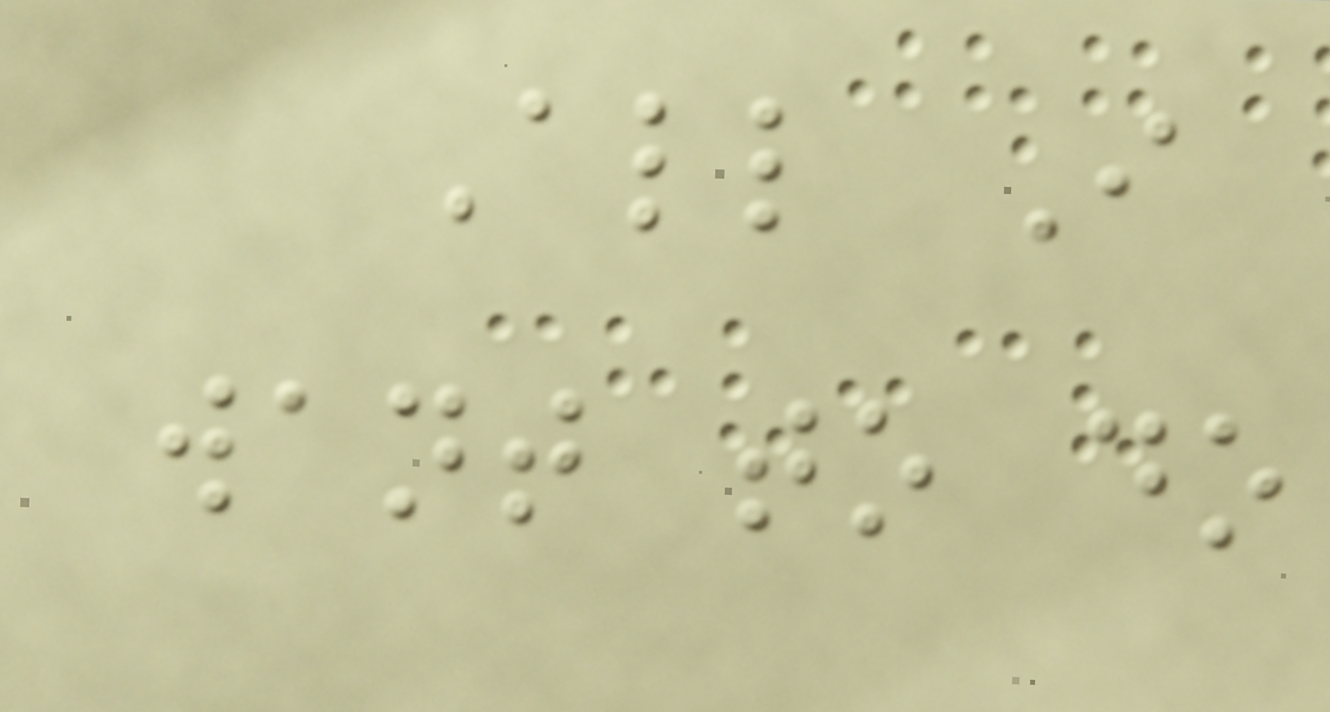All I
want to do
